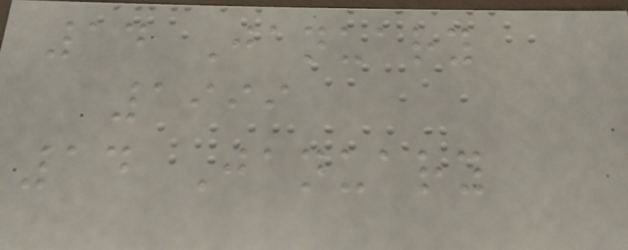14 January
1999
14 January
